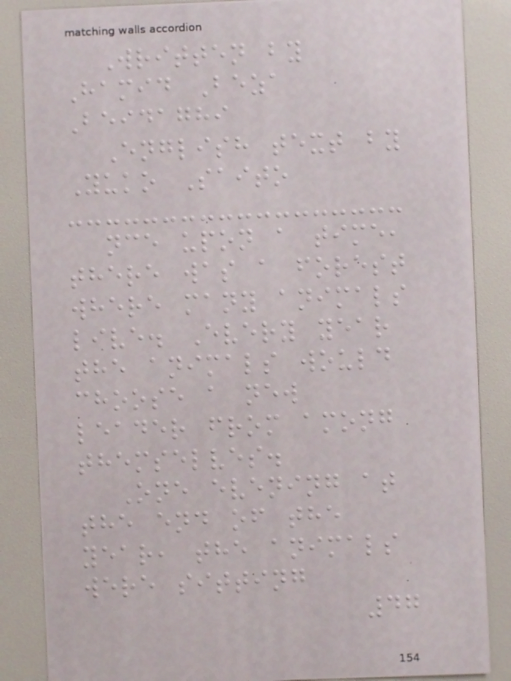Written by
Hamid Beza
Beidaghi
English text by
Yuko Saito
nce upon a time,
there was a forest
where many animals
live. Every year
the animals would
choose a new
leader from among
themselves.
One evening at
the end of the
year, the animals
were sitting
47
